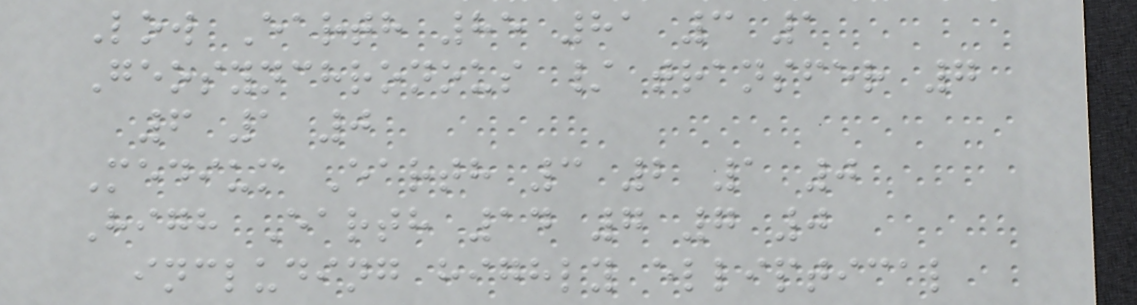Low Earth 85 81 3 1
Geosynchronous / transfer 7
6 1 0
Medium Earth 3 2 1 0
High Earth 14 7 7 0
including highly elliptical
